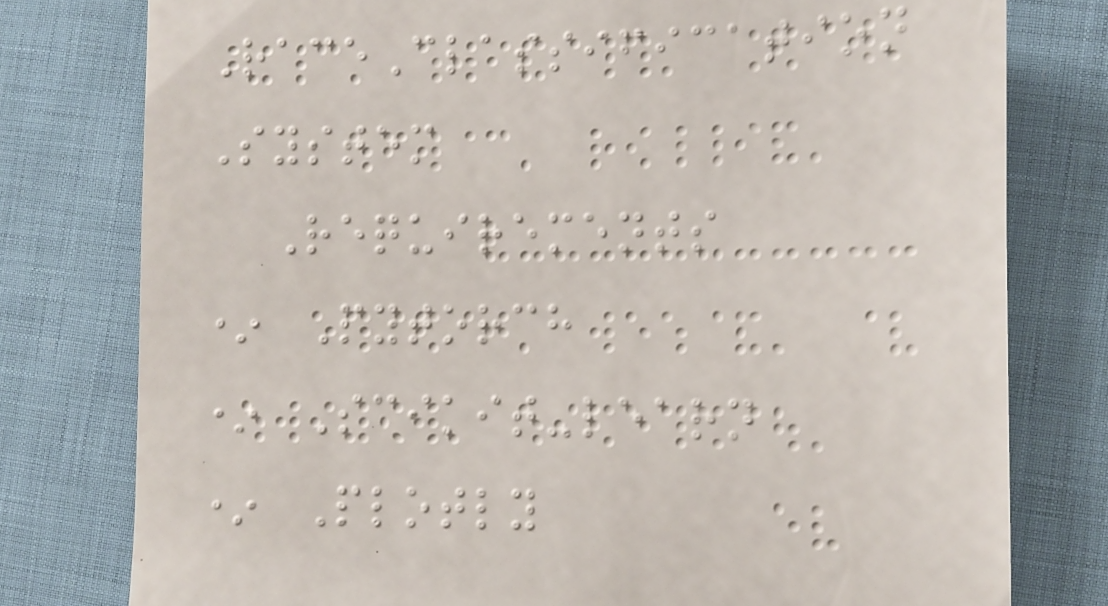RaceClassification
System
Requirements
* Pytorch
* Scikit-learn
* Plotly
